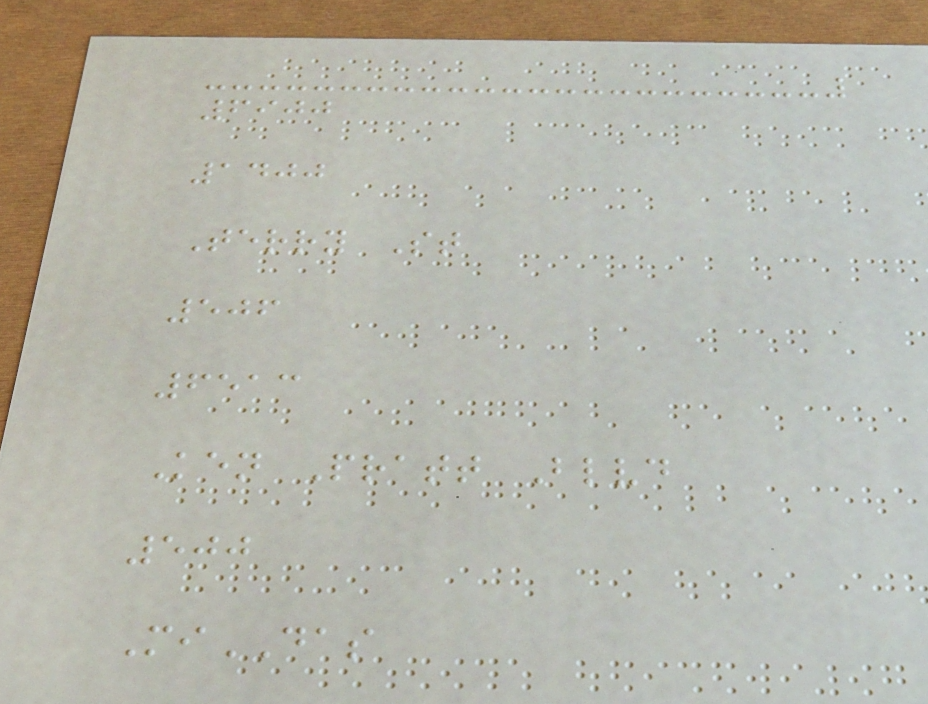6900
1400
Terry St
506
6513
Ken Pratt Blvd
500
MiDAS
